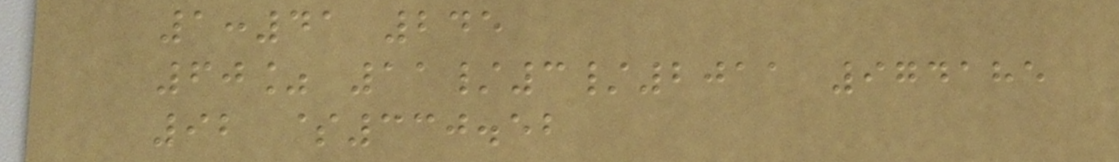1:41 245
60% 11/3/2011 974185
92 $330.52
